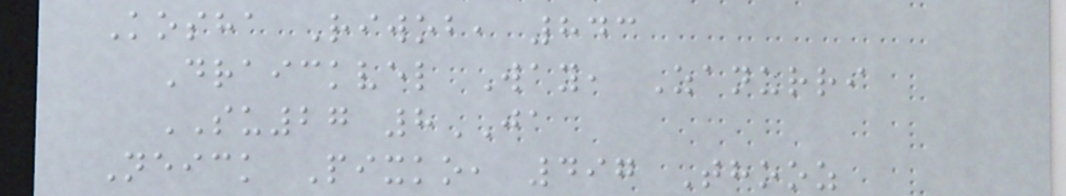Kosha Riwob, 843
Draickvel Way, Zanurri
SU27 8JA
Neick Pixko, 497 Thooz
